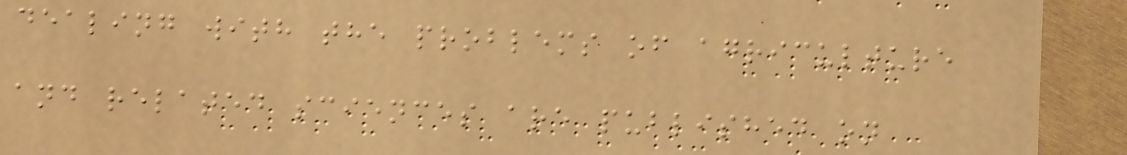dealing with the problems of agriculture
and related sciences are published on
